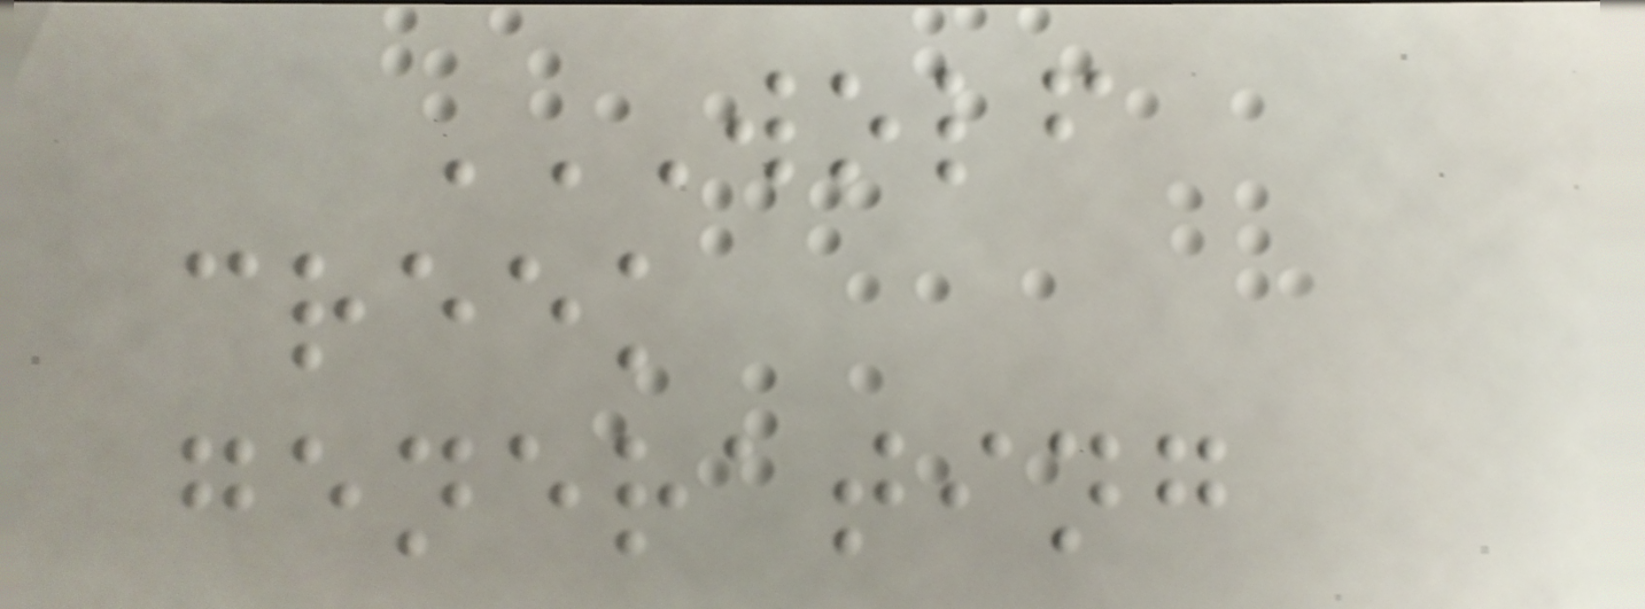WOLF
CREEK
GENERATING
